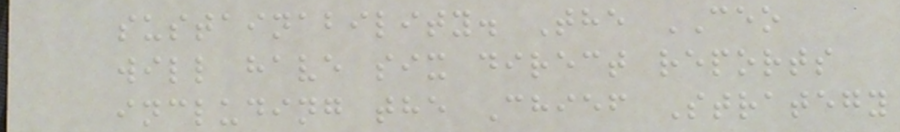sustainability. The CEO
will have six direct reports
including the Chief Strategy
